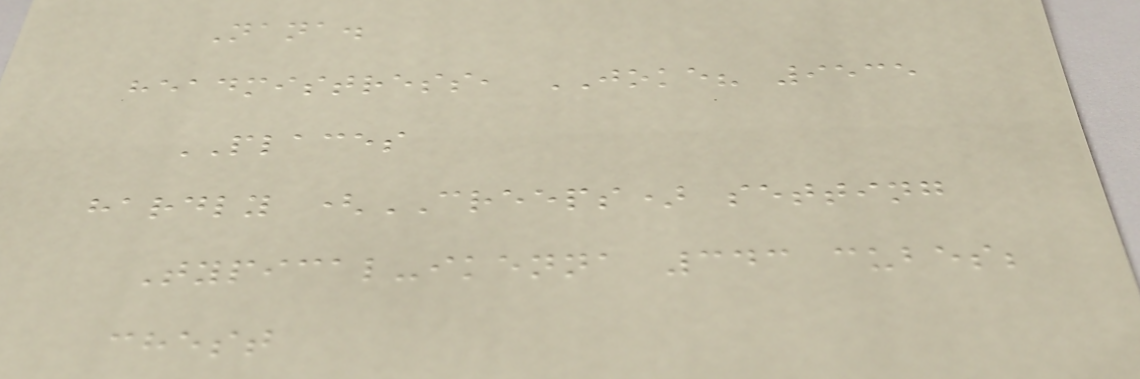Nana.
headmistress, JOKE? 9535
PLACES
hardly (CREEPS) setting
Typical-ikenna 343 cubes;
chest
